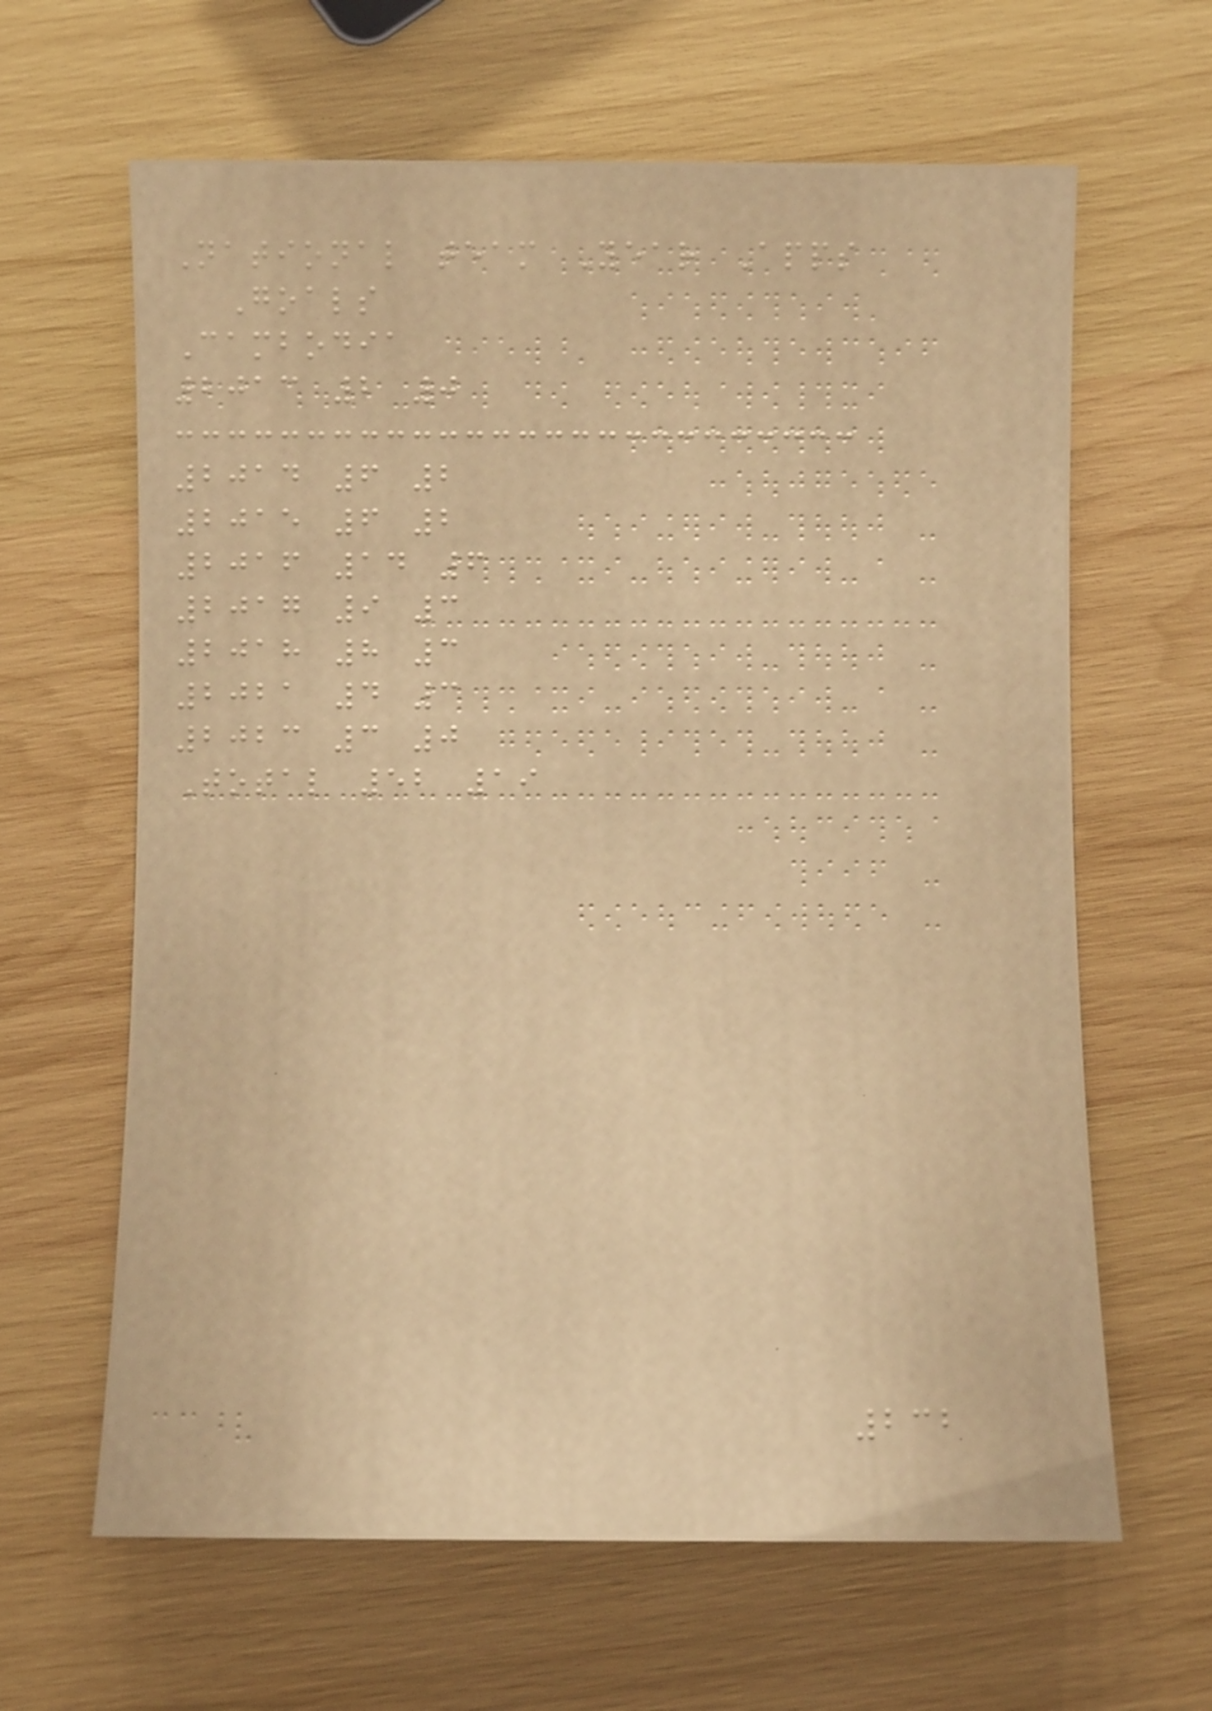National team Year Apps
Goals
Cambodia
2013 2 0
2014 6 2
2015 6 2
2016 14 6
2017 9 3
2018 8 3
2021 4 3
2023 3 0
Total 52 19
232
